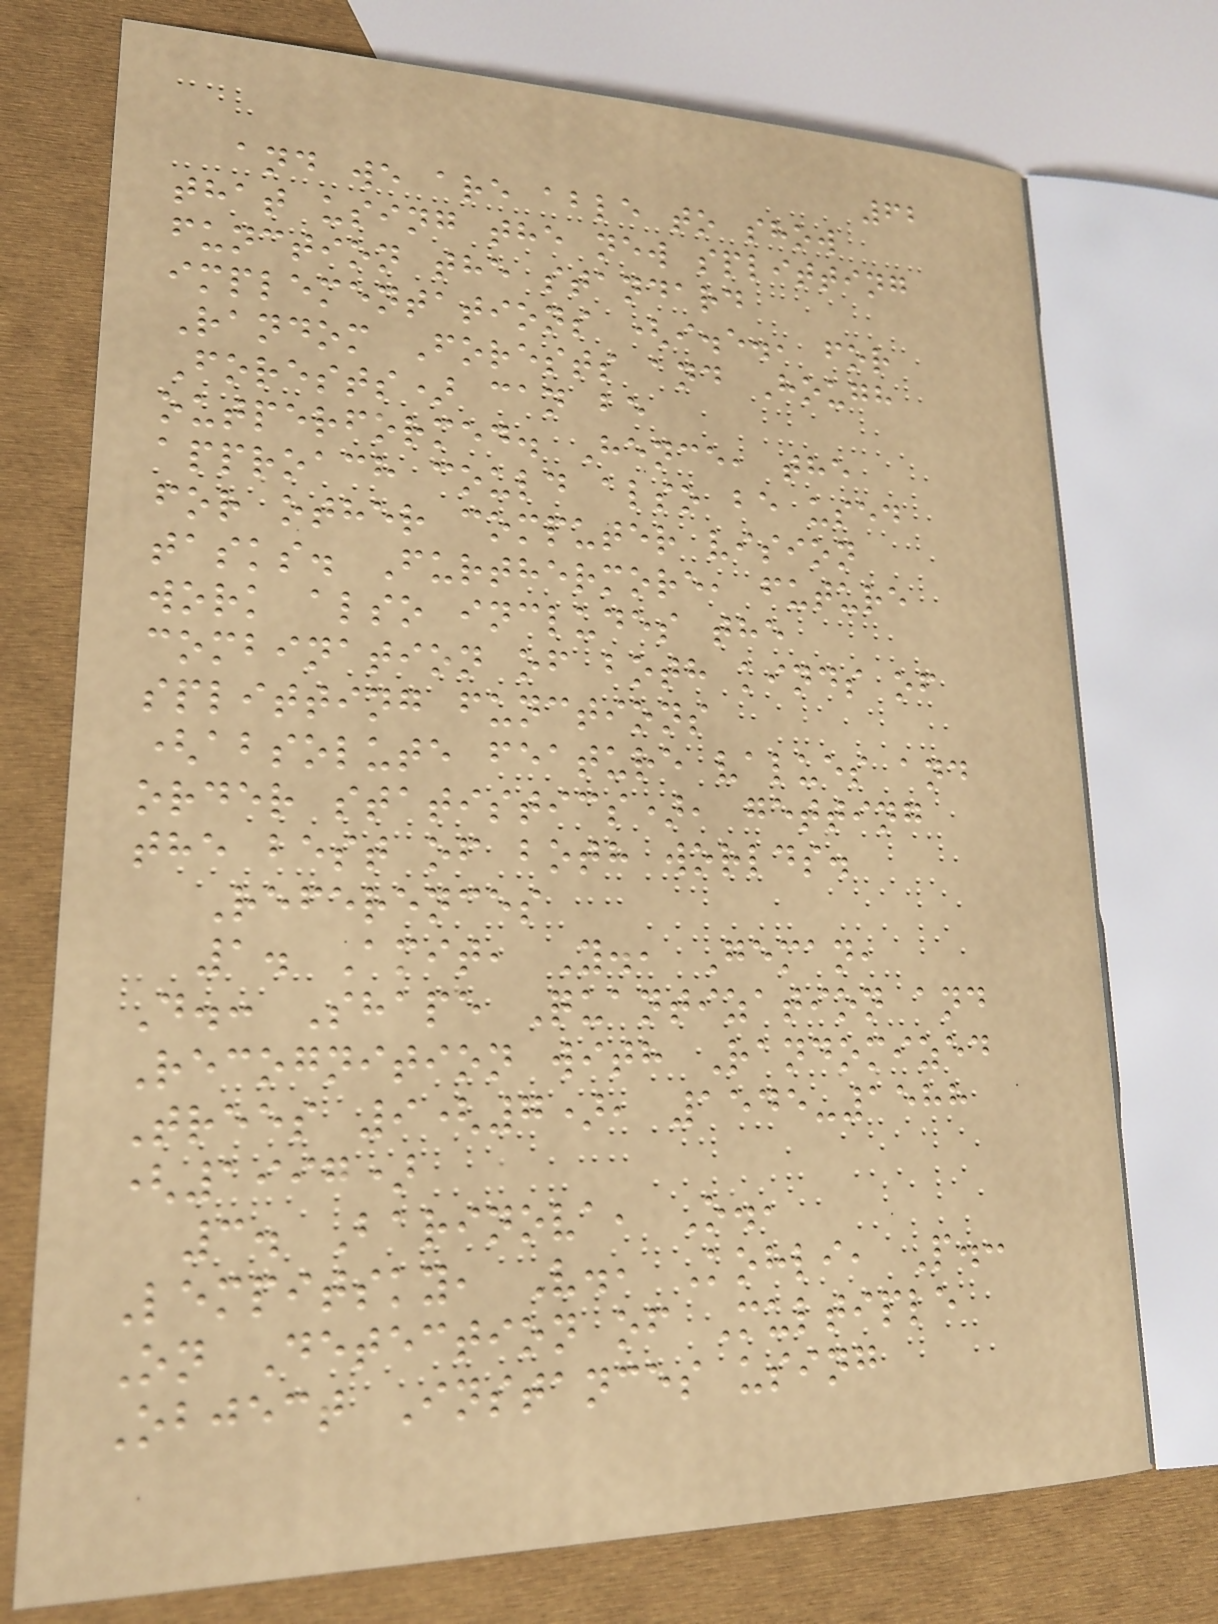62
and we are able to show
that using the new splitting
function the standard
implementations (i.e., for
Random Forests and Hough
Forests) can be
outperformed. Hence, the
approach could also be used
for other computer vision
tasks. Furthermore, future
work also includes the
combination of both kinds of
splitting functions
(absolute feature values and
order statistics), getting
the best of both worlds.
References
1. Amit, Y., Geman,
D.: Shape Quantization and
Recognition with Randomized
Trees 9(7), 1545-1588
(1997)
3. Barinova, O.,
Lempitsky, V., Kohli, P.:
On Detection of Multiple
Object Instances using
